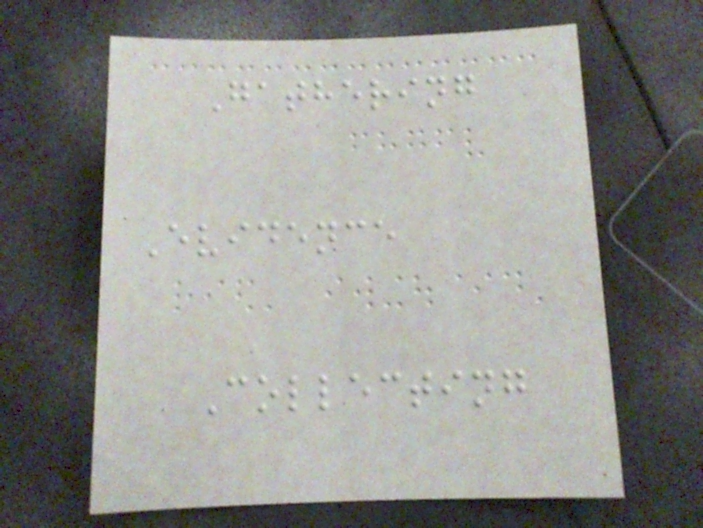Gathering
Evidence
Collecting
